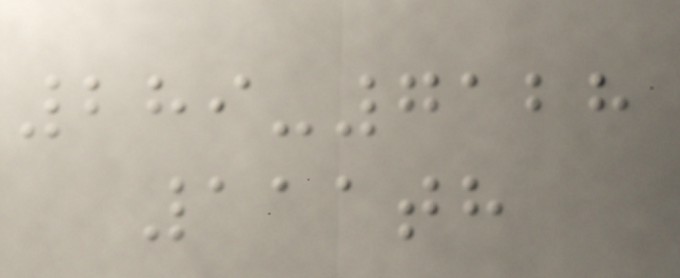289-7128
111th
